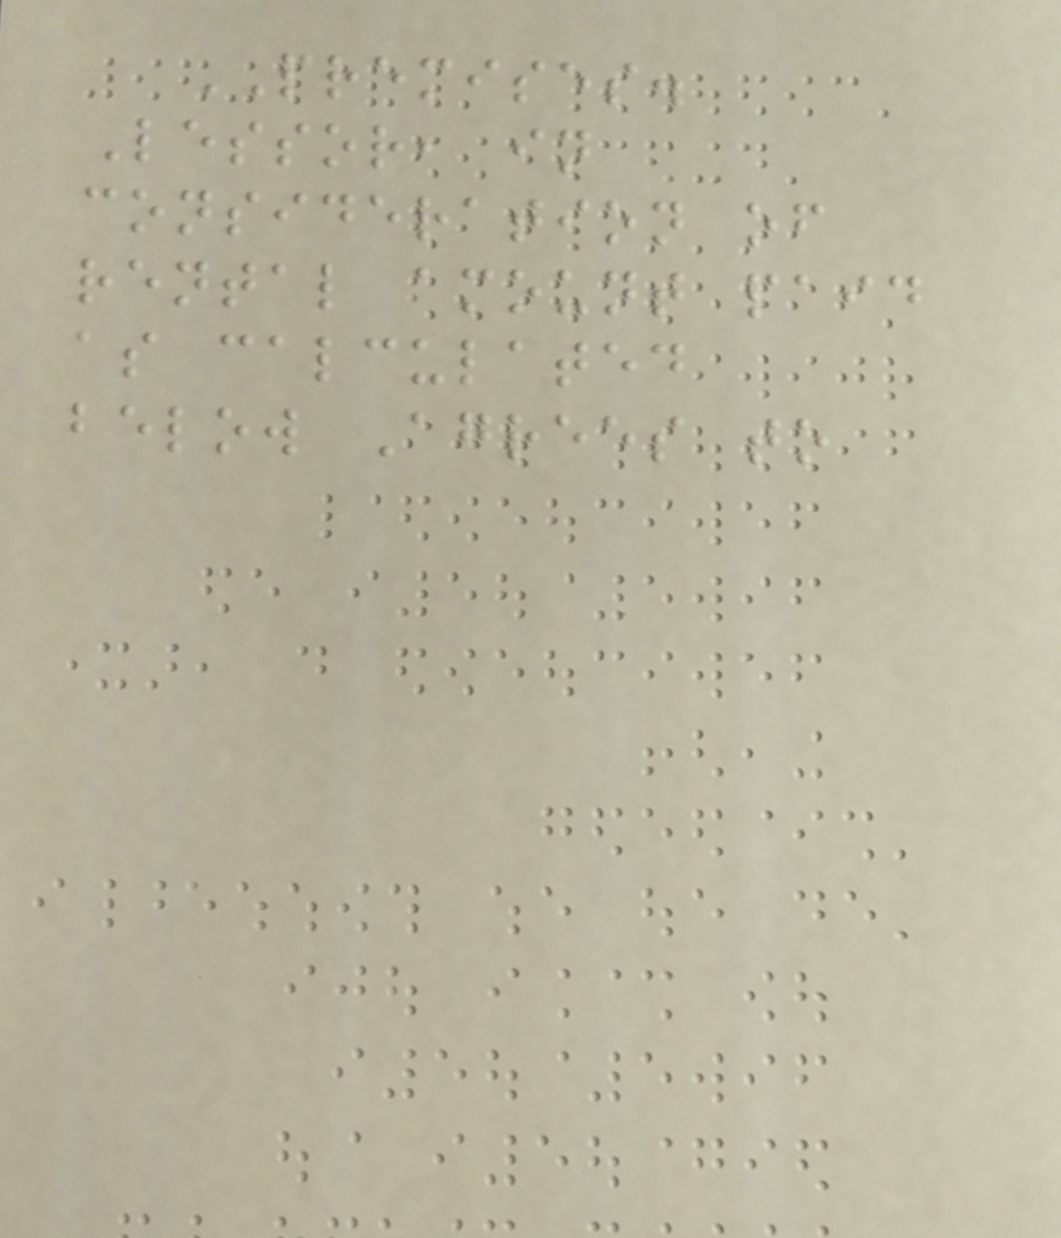PREMISES.
Lessor, in
consideration of
rental amount paid
as calculated
below Agrees to
